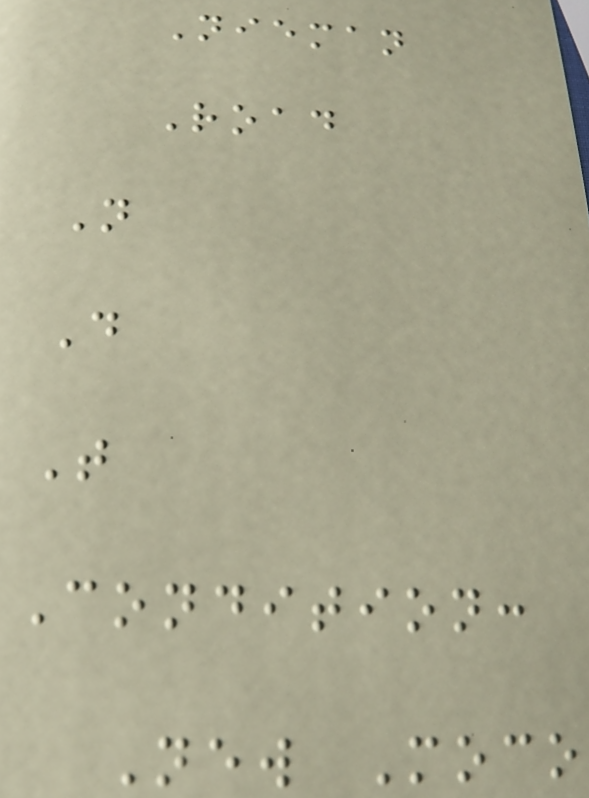Nieman
Road
N
D
T
Condition:
New Moco
